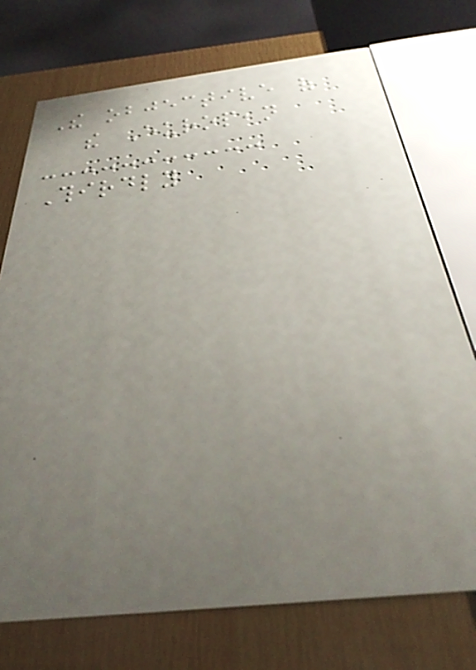The objective of
the European
Thirdly
